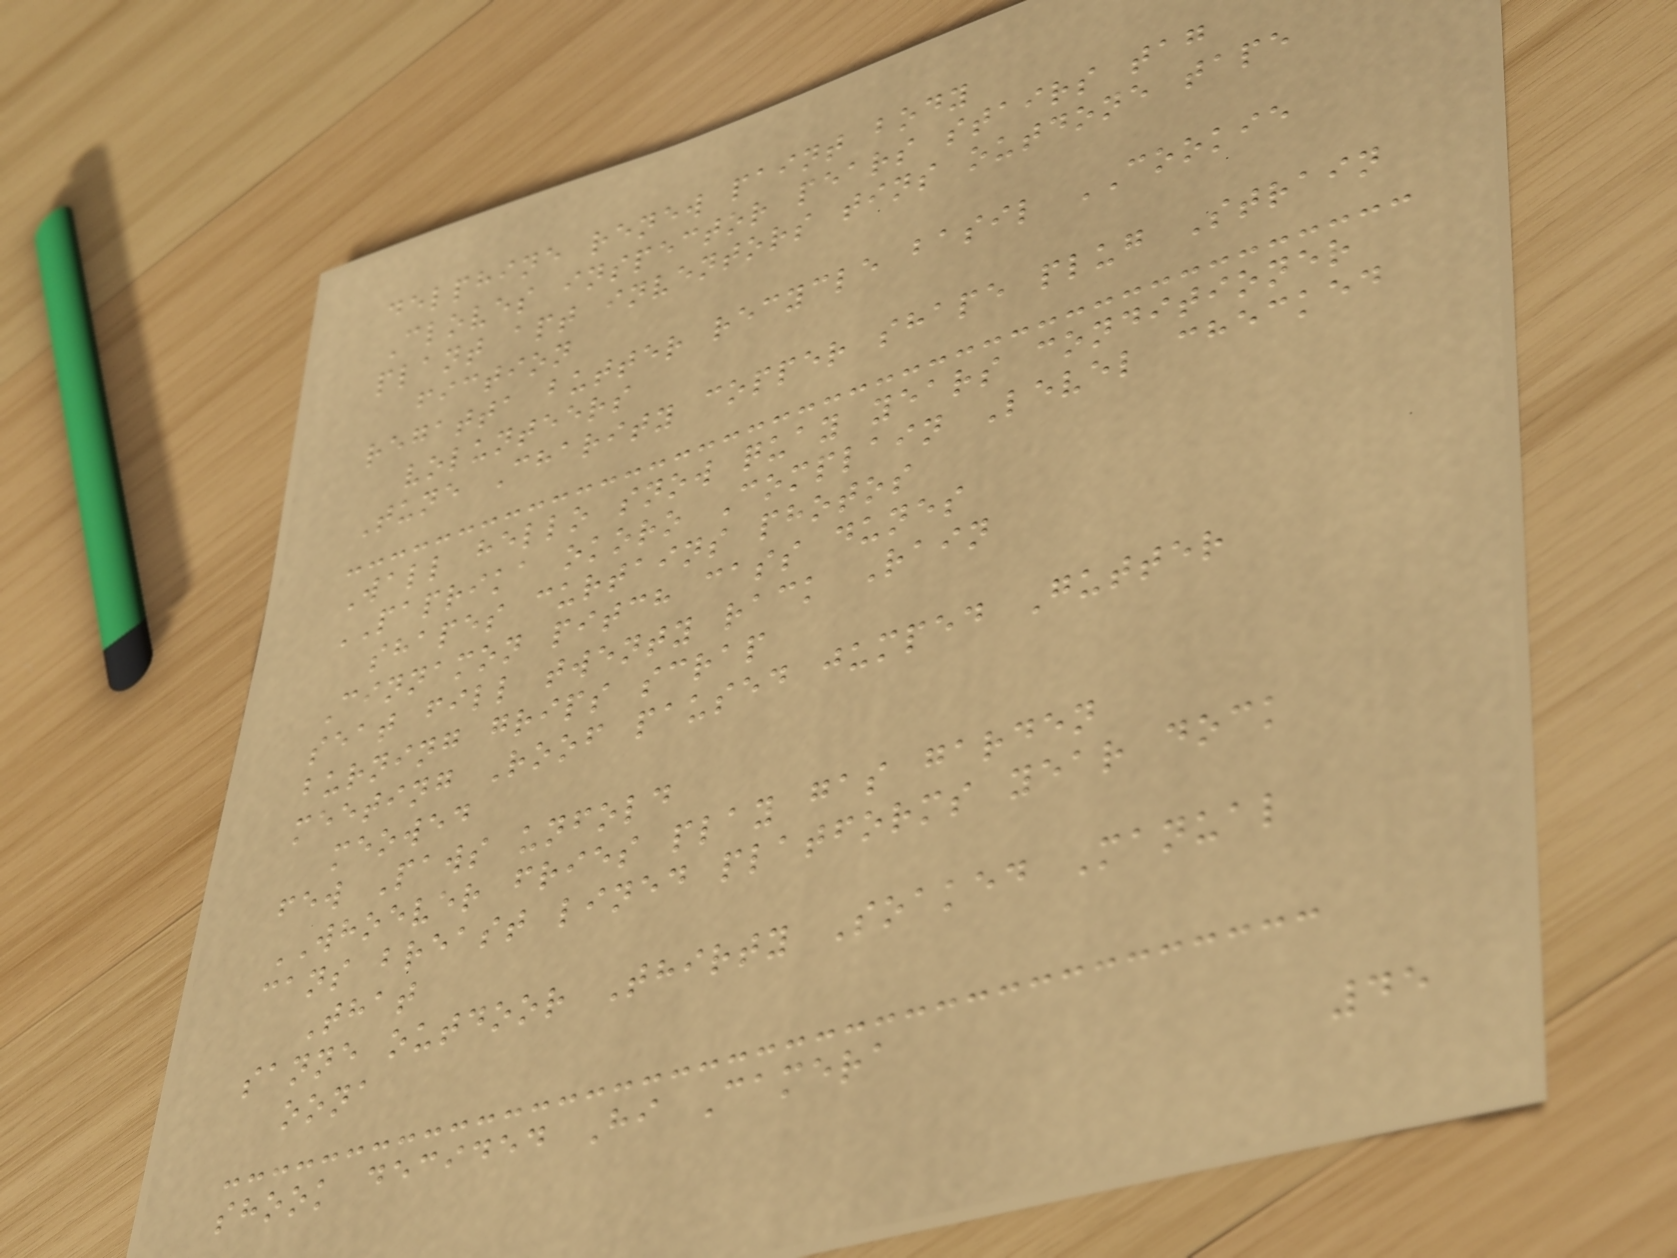delphine renew paint body
Cloves inspector pears stairs tag
plant apt inventors tins outdone tape
fiction
regatta butter recycle basil COOKIE
volunteers
Tune Charity copper shape plug Strain
Wall hello snow quay years conditioner
PAPRIKA okoro Complain Level checked
shapes curtains photos
Cinnamon pitch cass dunes
seat fill twenty rack Rain
burning grips scrap
meeting Roof paused jumped Gutter
meowed
few Paws unfold
WHOEVER fries play gas garden
cans breast lined platforms year dock
That
sanne outdoor Thirty Soaked Manual
oona
shook decided Hi Camera
45
